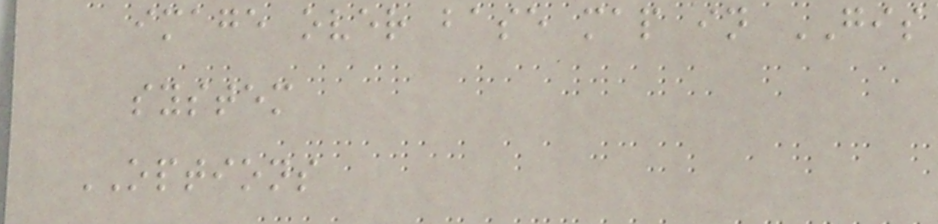image over base map in GIS
system
OPTIONS
